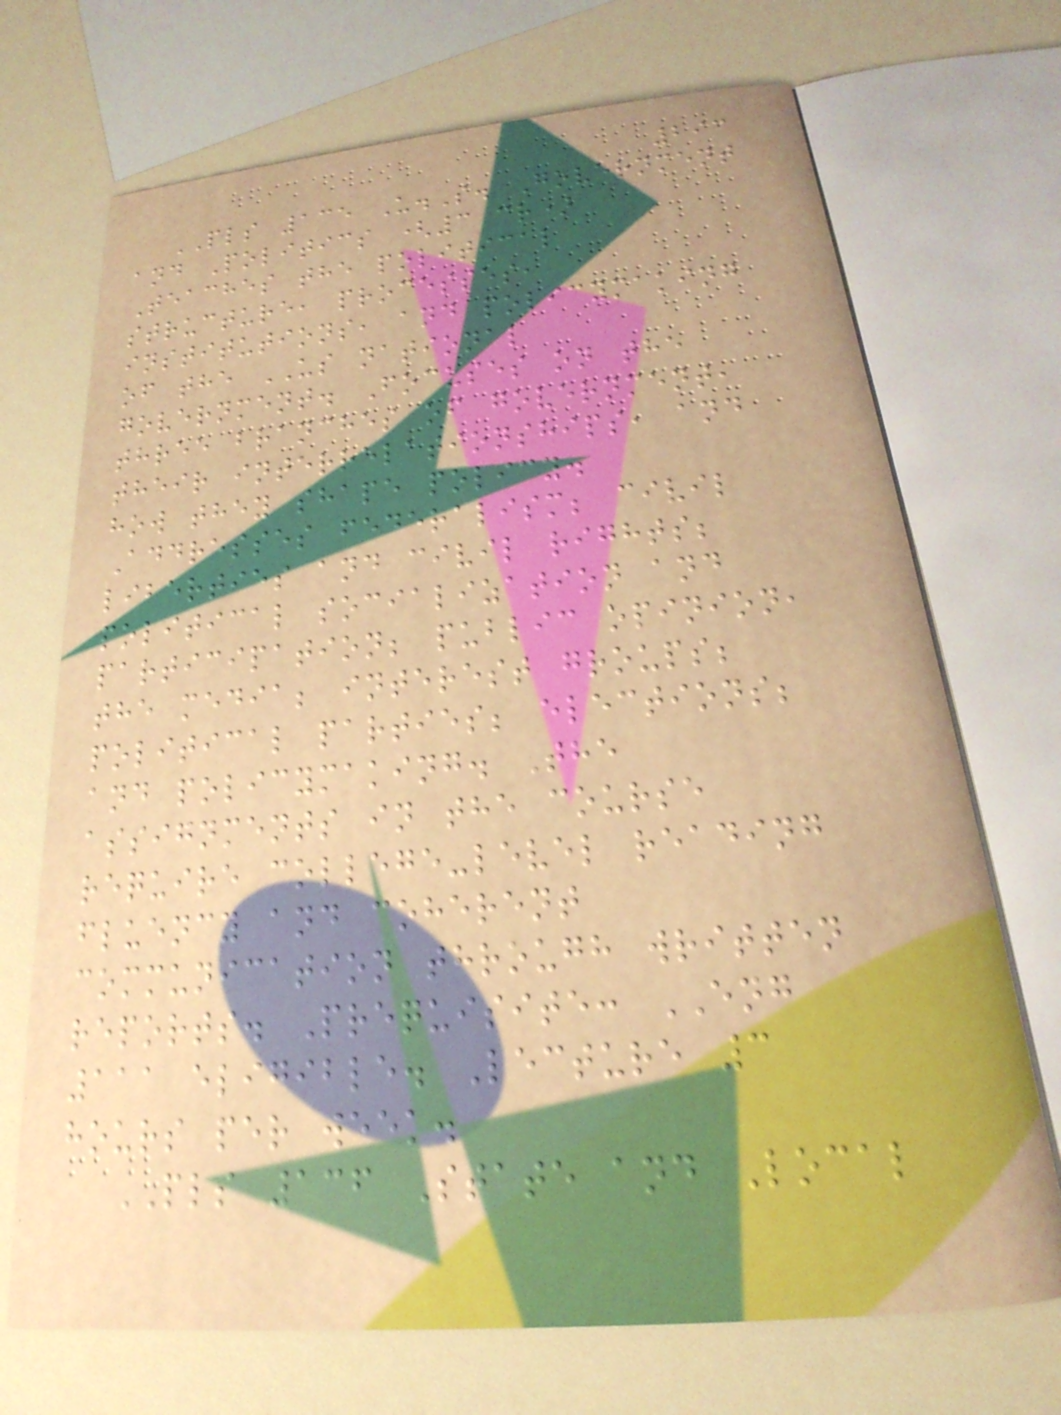293
PLS 135 U.S. Government
and Politics (3 cr)
Teaches the political
structure, processes,
institutions, and policymaking
of the US national
government. Focuses on the
three branches of government,
their interrelationships, and
how they shape policy.
Addresses federalism; civil
liberties and civil rights;
political socialization and
participation; public opinion,
the media; interest groups;
political parties; elections;
and policymaking. The
assignments in the course
require college-level reading
fluency and coherent
communication through written
reports. Prequisite: ENG
111 eligible. Lecture 3
hours per week.
PLS 136 State and Local
